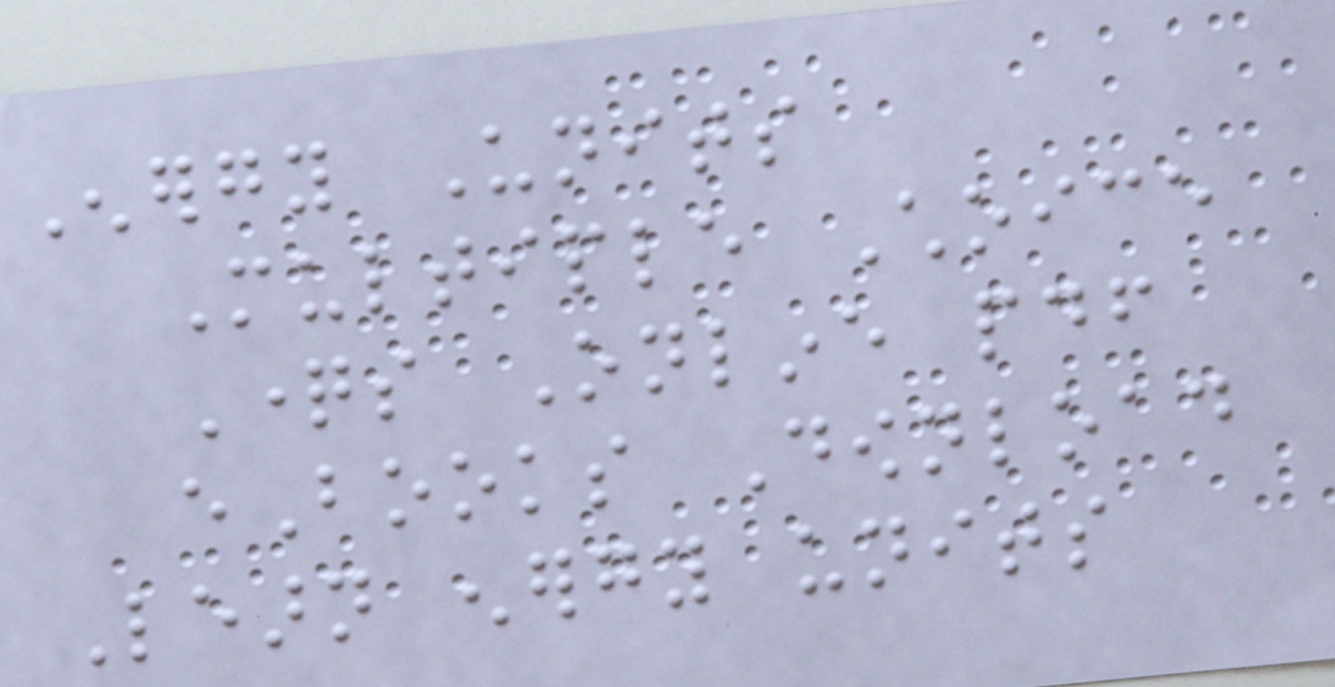Energy Units
Multiple Choice
Questions Online pdf
eBooks Download
Learn energy units
